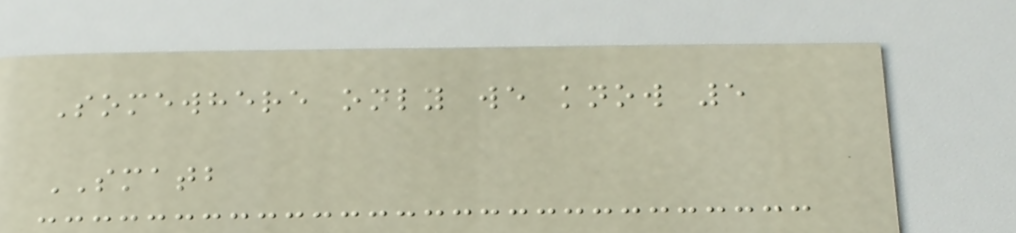Somewhere only we know 5
SMATB
